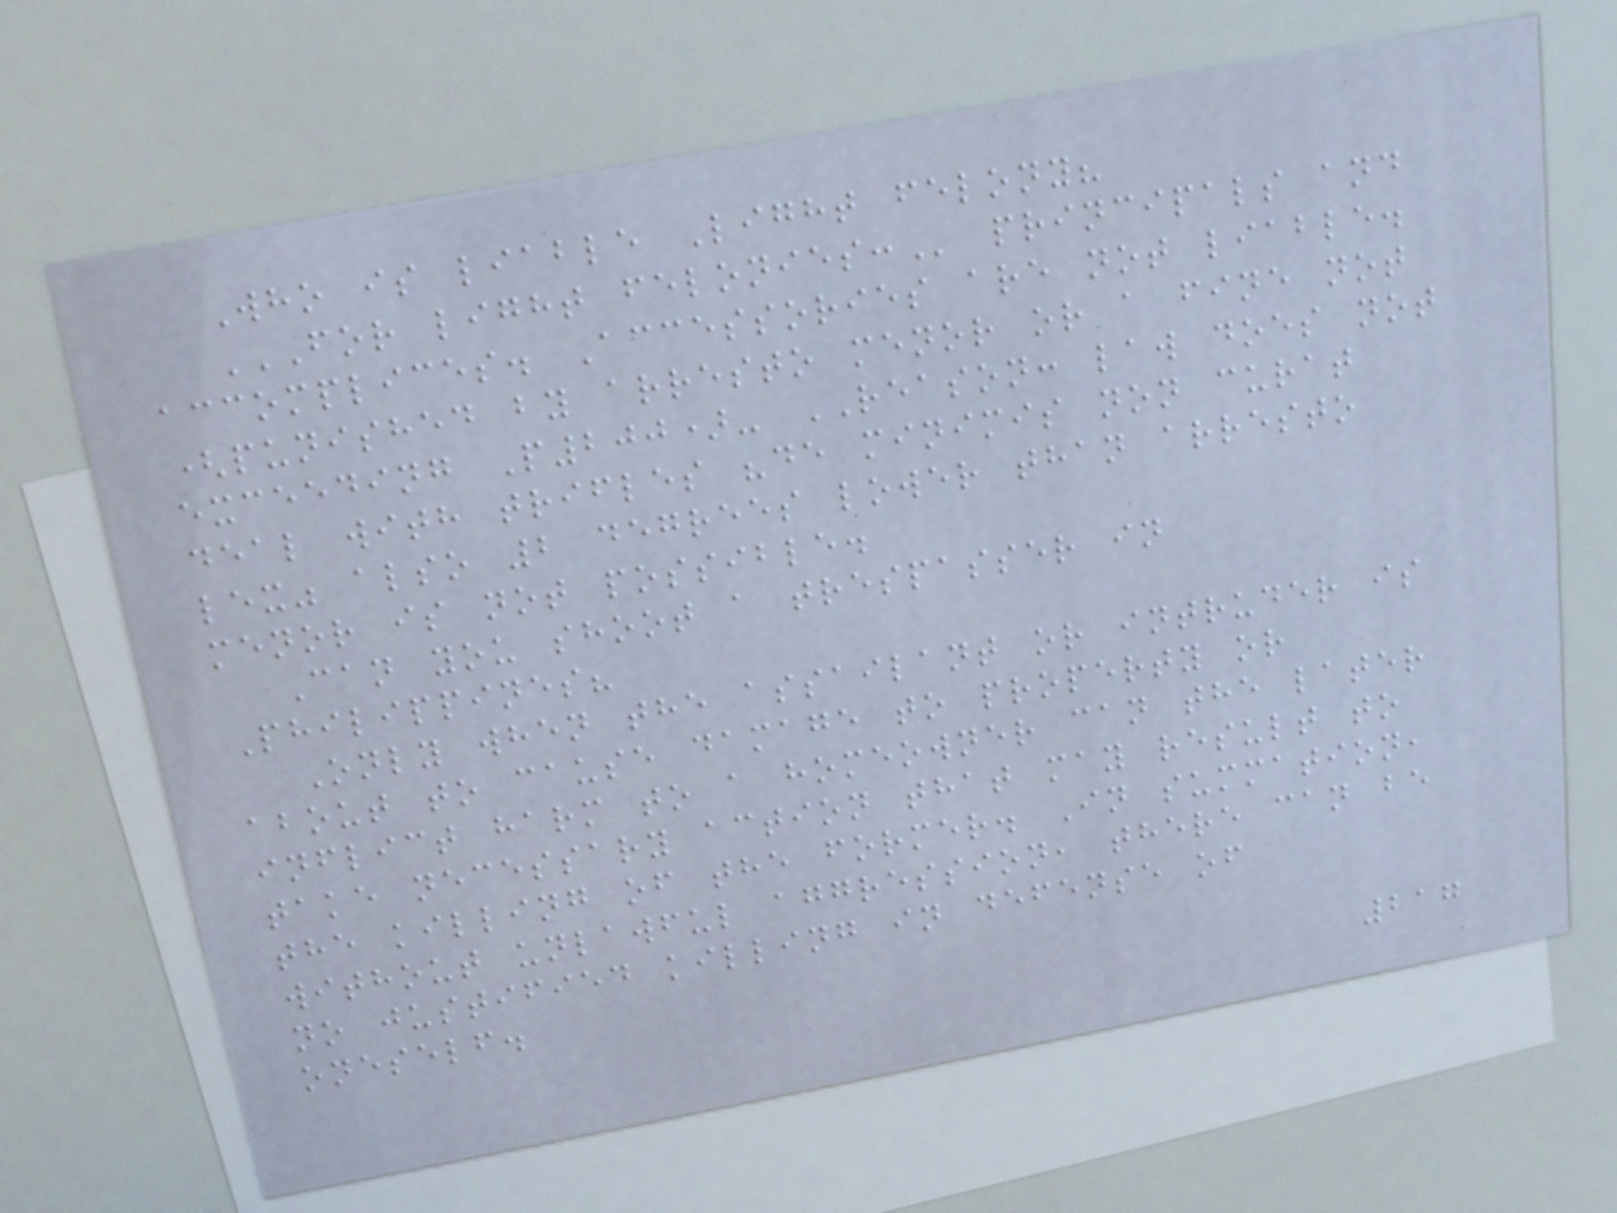Who is liable Light felony?
FOR LIGHT FELONIES: principals and
accomplices. Accessories are not liable.
(punished by arresto menor or a fine not
exceeding P200)- REASON: law does not
deal with trifles "de minimis non curat
lex" also 2 degrees lower than arresto
menor is not possible.
Can you shoot a trespasser in
Philippines?
Only when the assailant or intruder is
about to cause damage to property or
inflict harm to a homeowner can the later
take necessary action that may result to
the killing of the former. In summation,
without unlawful aggression, there can be
no justified killing in defense of
oneself.
217
